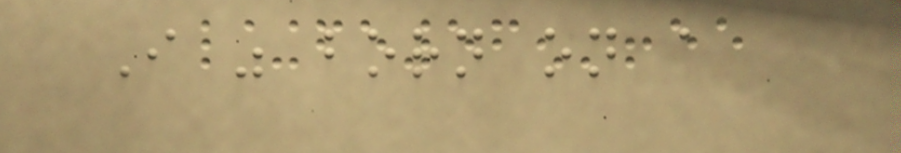I was born on a
